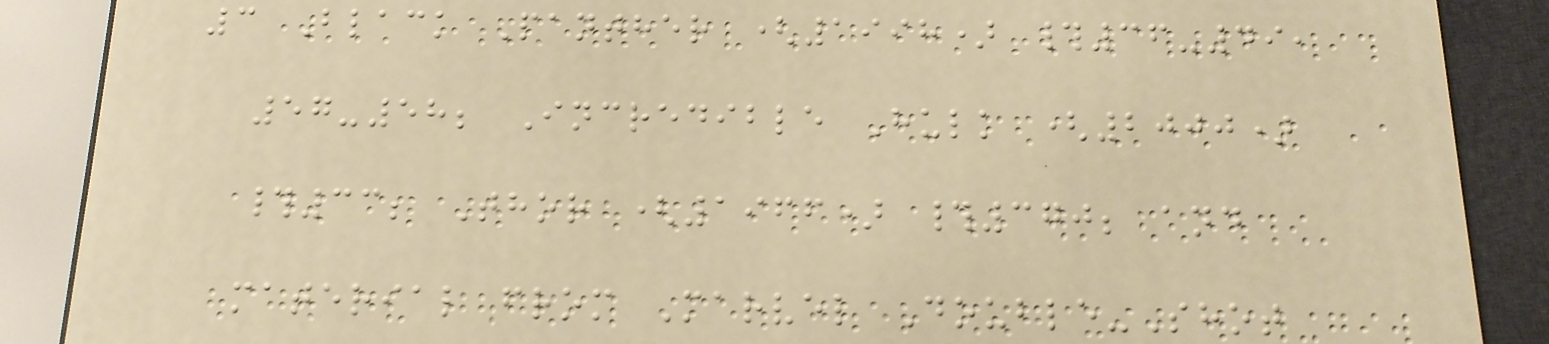3 Black Panther (1998) #36-49,
57-58; Incredible Hulk (2000)
#33; Thor (1966) #370; and
material from Marvel Double-Shot
